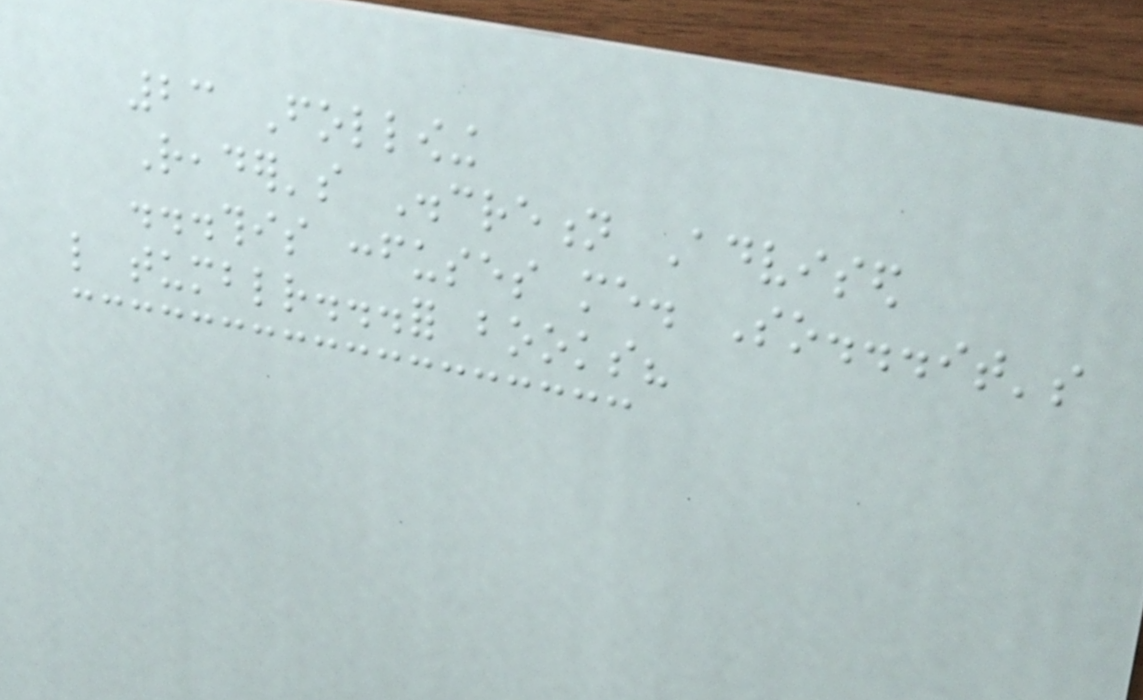23 Following
Reader's Discretion Advised
...this confuses me. So...it's
like tumblr...for books?
